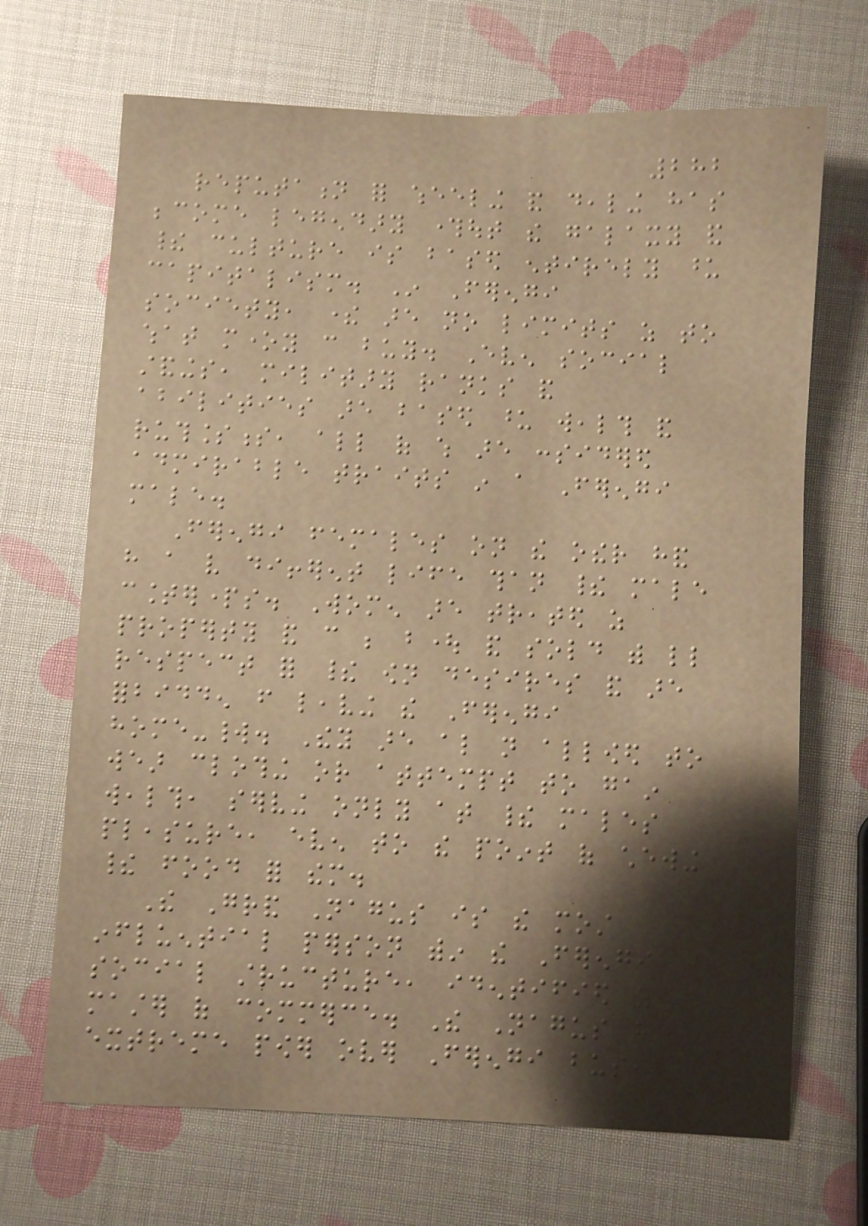282
reputation for wheeling and dealing has
become legendary throughout the galaxy and
their culture is based entirely upon
capitalism. In Ferengi
society, there are no limits as to
what money can buy. Even social
standings, military ranks and
abilities are based upon wealth and
ruthlessness, all of which are considered
admirable traits in a Ferengi
male.
Ferengi females on the other hand
have a very different life than their male
counterparts. Women are treated as
property and can be bought and sold with little
respect for their own desires and are
forbidden from leaving the Ferengi
home-world. They are also not allowed to
wear clothing or attempt to gain
wealth, serving only at their males
pleasure, even to the point of chewing
their food for them.
The Grand Nagus is the most
influential person within the Ferengi
social structure, identified as the
master of commerce. The Nagus has
extreme power over Ferengi business
